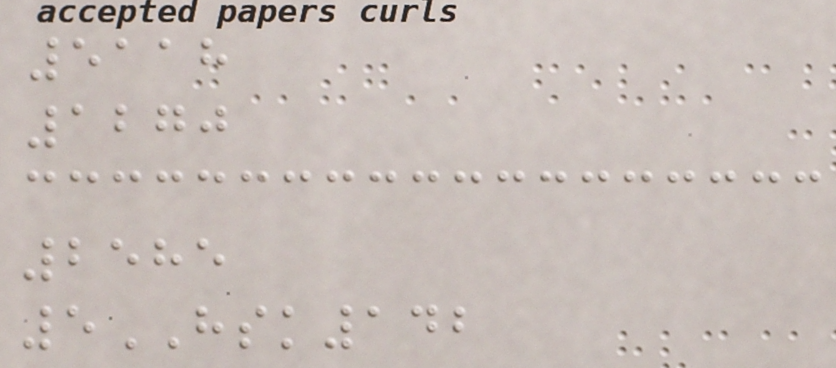5118
1270
2585
5HSK142
